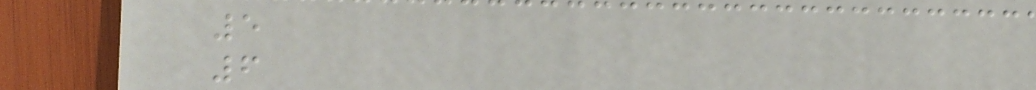5
6
